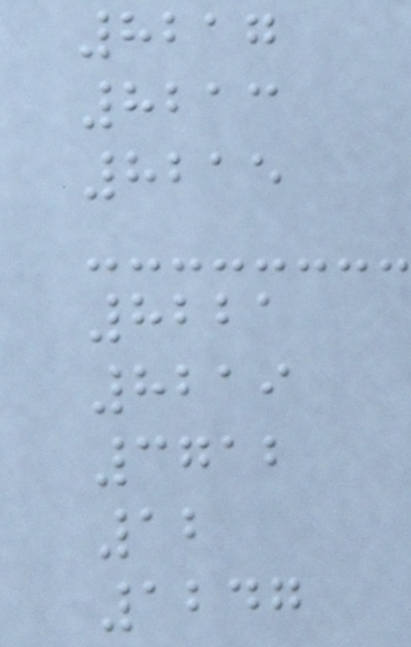8217
8213
8215
8221
8219
3712
12
1247
